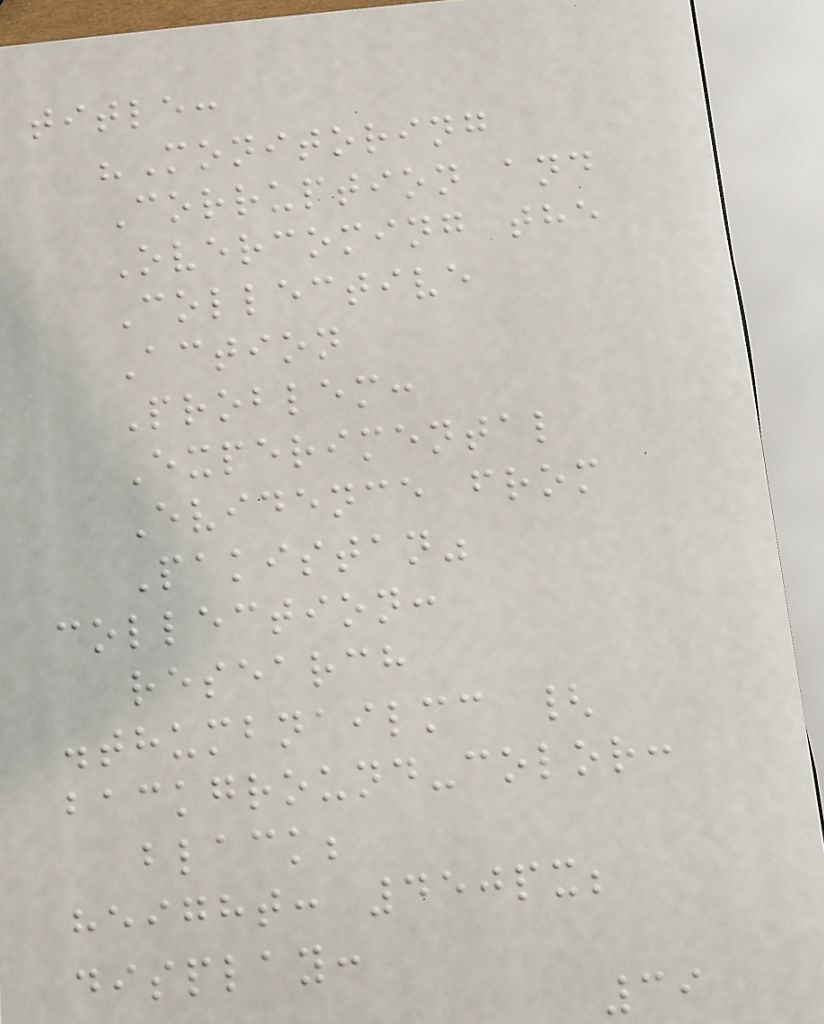title:
"Monitoring
Corruption and
Overcoming the
Collective
Action
Problem:
Experimental
Evidence from
Pakistan"
collection:
research
.thumbnailmc {
background-color:
black;
height: 450px;
display:
39
